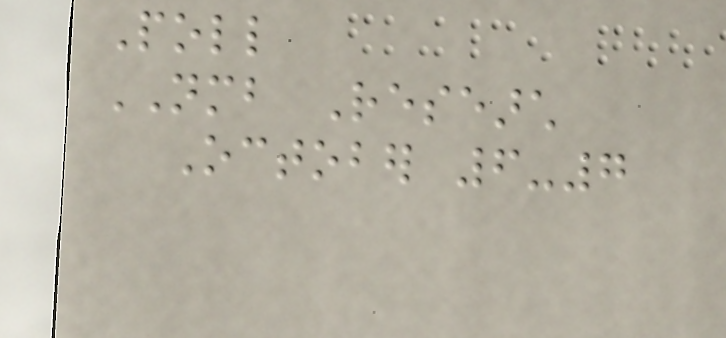Poll
NMB Research
October 6-7
